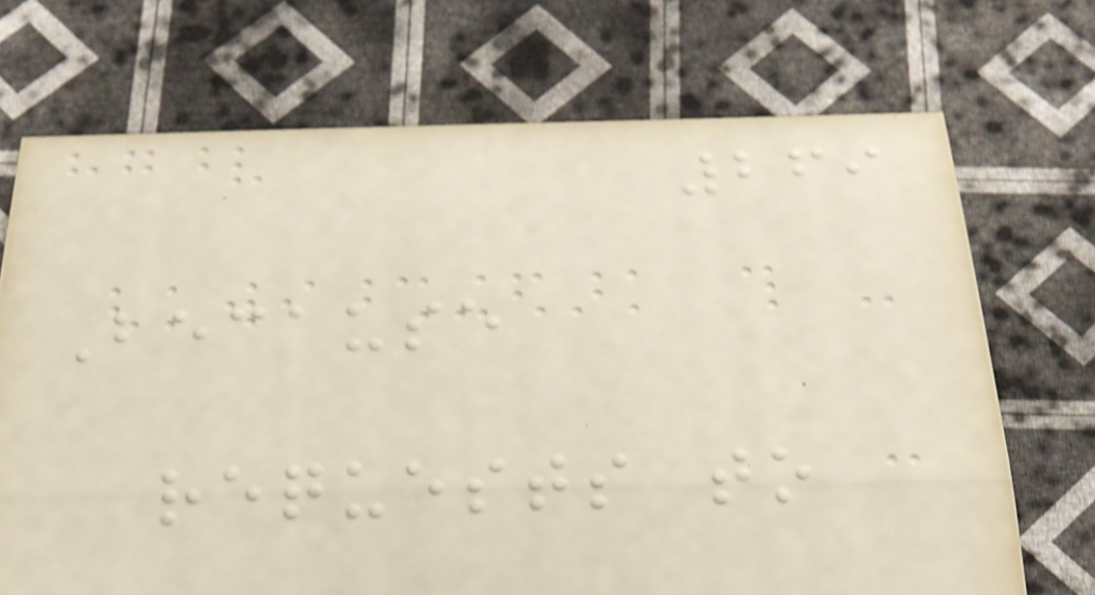269
Because
requests to
